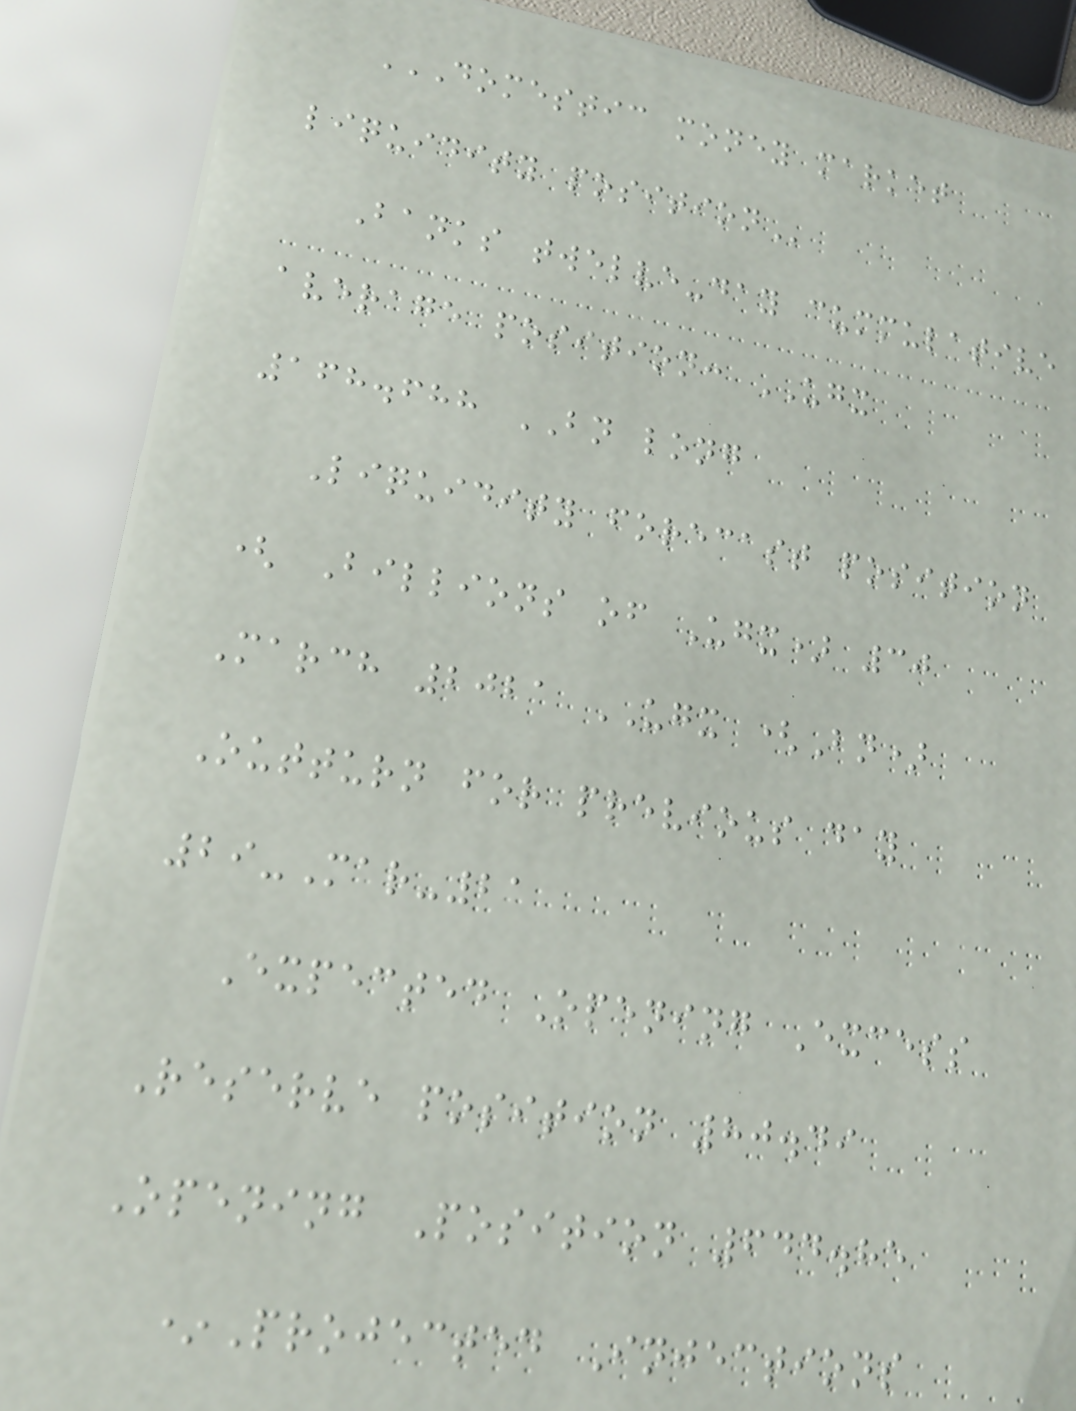DOMESTIC MONEY MARKET
LIQUIDITY POSITION
Banks twelve-day cummulative
average position: UGX
168.688 BN long
Liquidity forecast position
( Billions of Ugx) 30
March 2021 UGX (Bn)
Outturn for previous day
29-Mar-21
Expected Opening Excess
Reserve position 80.49
Opening Position 644.85
*Projected Injections
